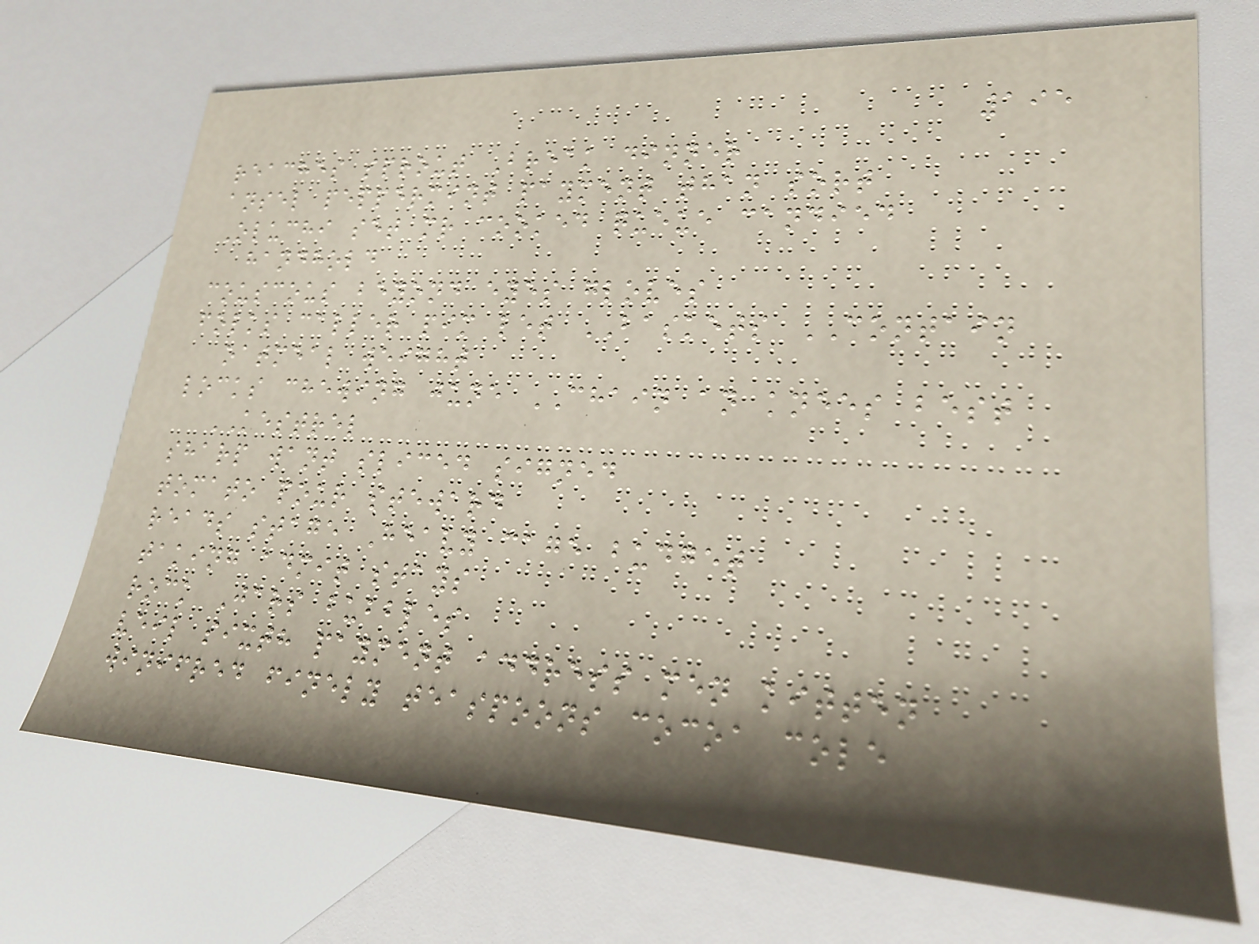195
reaches sprout Break dinner
ansel peppermint payment than sort
Oluchi set mr cooked queue candied
handhold
couscous beyond eyes gloves
folks caller pim let BASKETS CONTAIN
oatmeal weight
locks chewing june CHAIN an knees best
KESTREL
sharp want sliced signed
tomato pour steward
reads stage Heavy cage budget
taking admit stays
rock Jars bubbles
veil sixth payment address men kitten
winifred finely teaspoons cocoa cole
